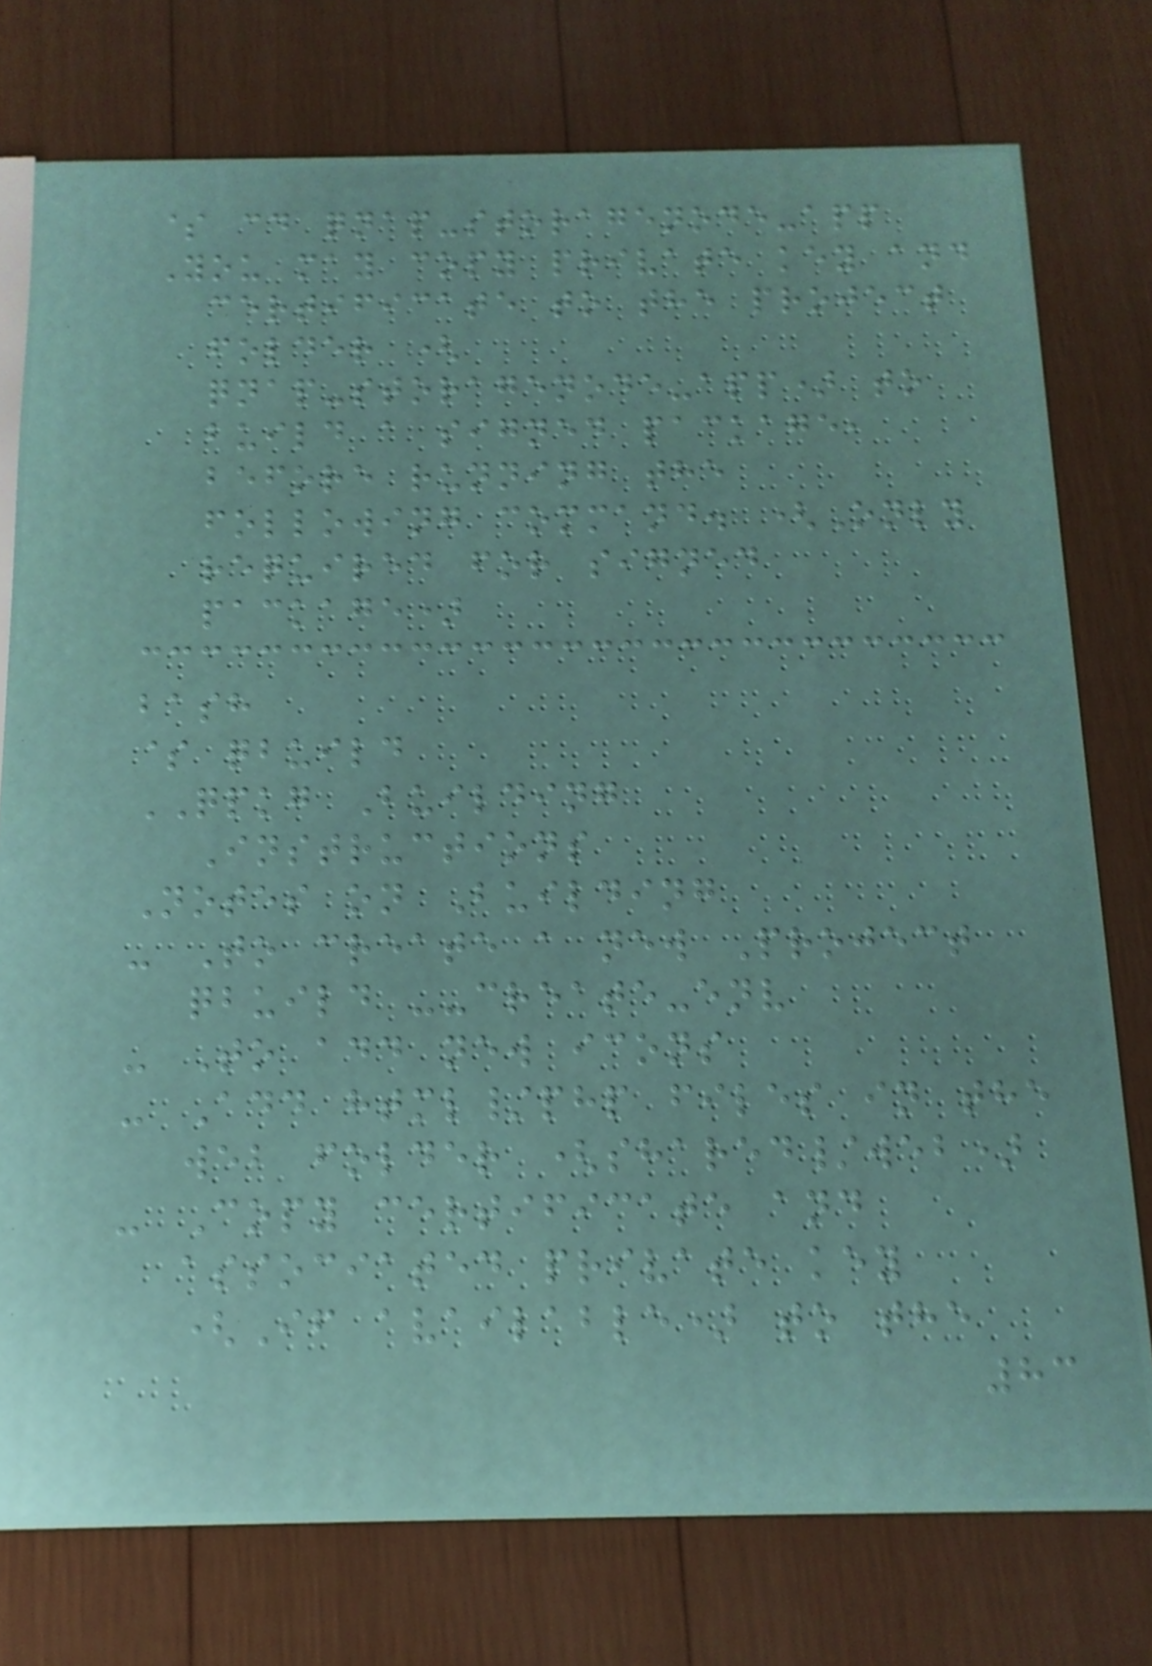$ cd qnap-storagenode-app
You may copy private key and
certificate to the project
folder (
qnap-storagenode-app) to
build a signed package,
before running the
following command. (Only
required for signed
package)
bash
$ qbuild
QPKG Building
Instructions
Notes on Building
- To create a new Project
qbuild --create-env
- To add new icons
- Add html/php files in the
web folder (shared/web)
- Copy certificate and
associated private key
(If available) to the
83
